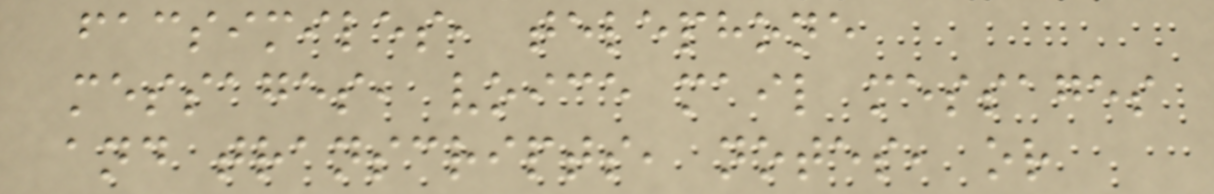facsimiles, telephone
messages, voice mail messages
and transcripts, notes, or
